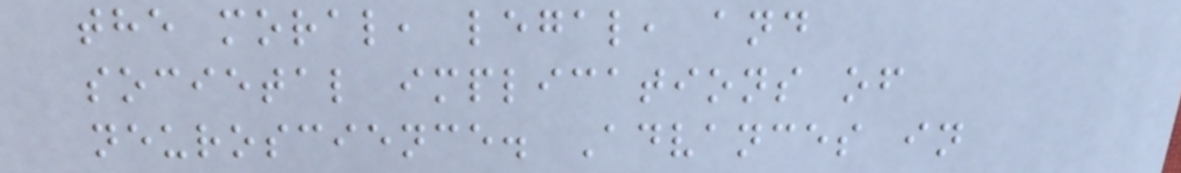the moral, legal, and
societal implications of
neuroscience. Advances in
